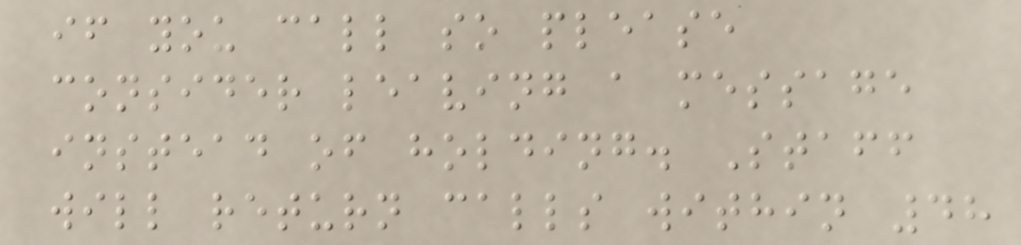if you call so please
consider leaving a message
instead of holding. Staff
will return calls within 48
